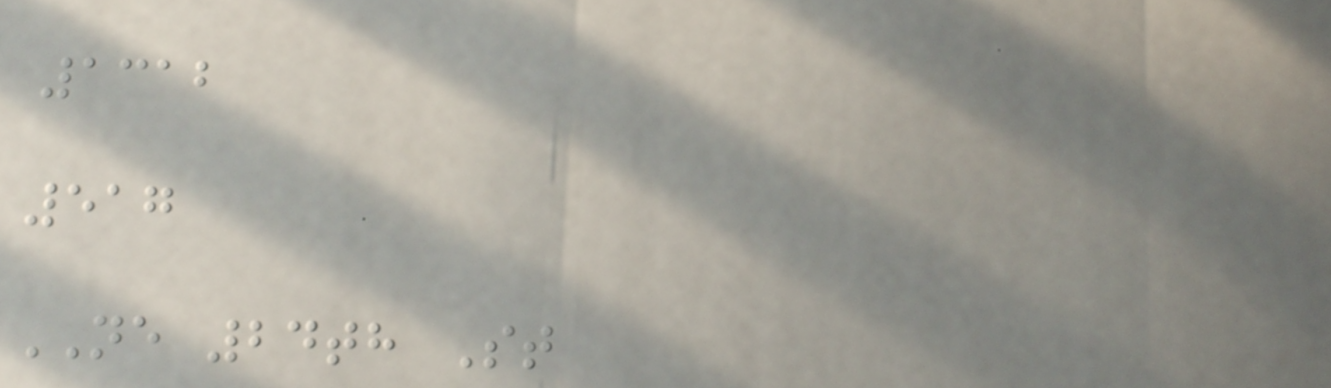1312
517
NE 24th St
